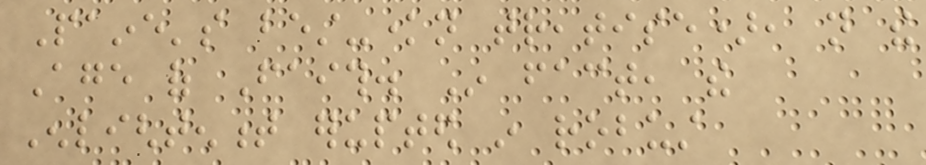Paine's best-known treatise), not the
Age of Faith. In fact, the
Enlightenment erupted in robust
